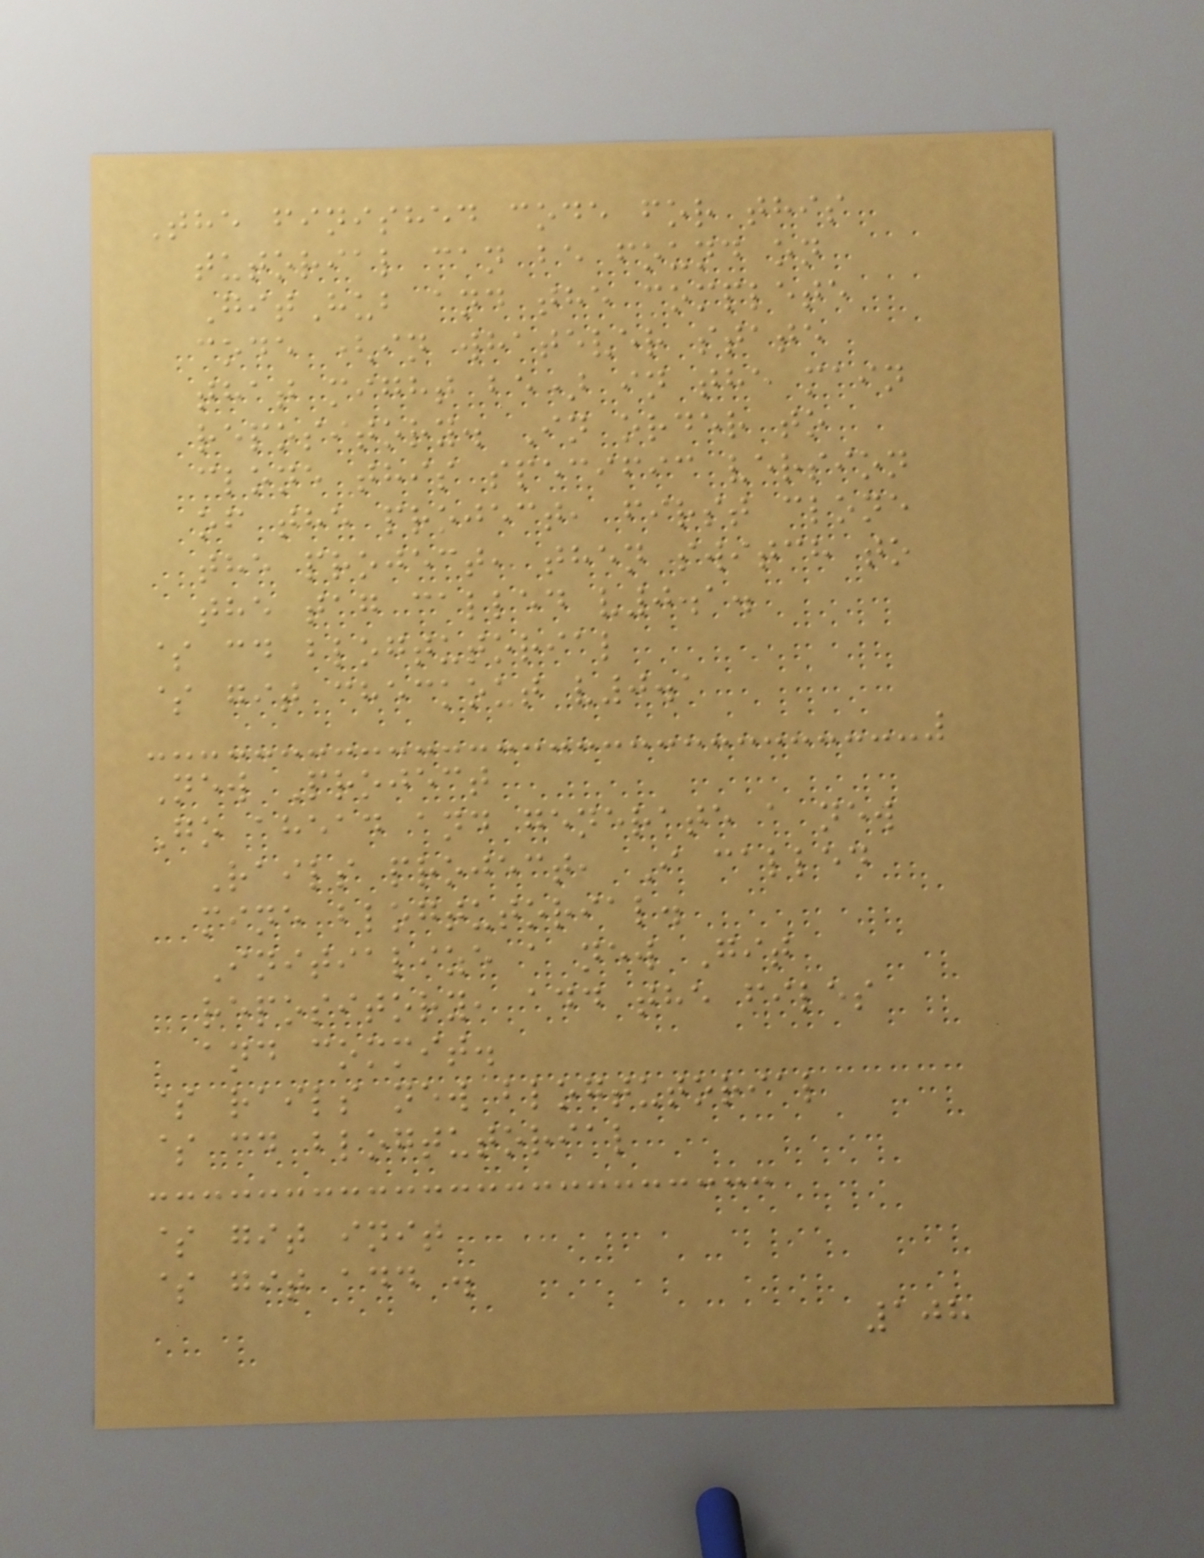The finished code for this
tutorial can be found on
GitHub and the complete
code (in whatever state
that might be) in the main
repository. In order to
clone this specific version
of the project, first clone
the project, then switch to
the tag called v0.1.
$ cd blogtutorial
$ git checkout v0.1
New Project
Go ahead and generate a new
Rails project, I called
mine blogtutorial.
Initialize a new Git
repository, add the files
and commit.
$ rails new blogtutorial
$ cd blogtutorial
$ git init
$ git add .
108
